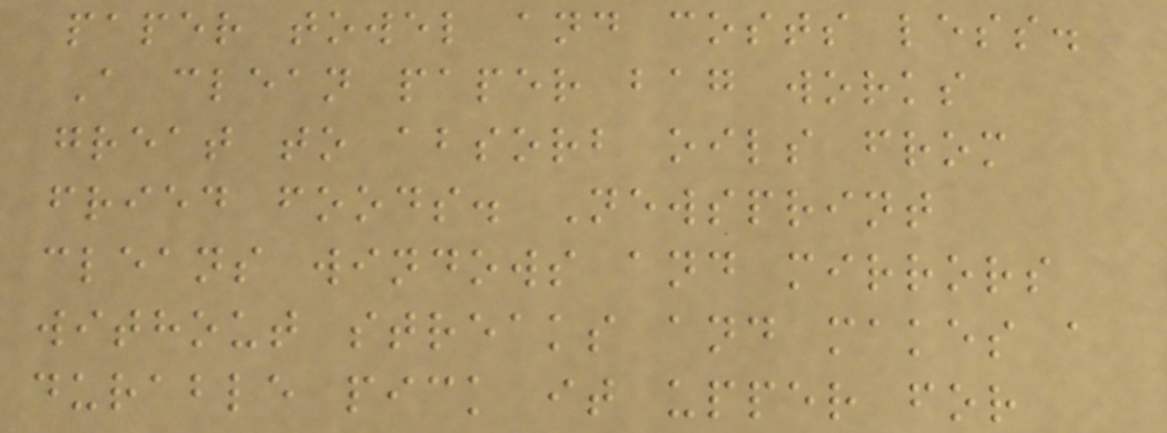paper towel and costs less.
A clean paper bag works
great to absorb oils from
fried foods. Newsprint
cleans windows and mirrors
without streaks and makes a
durable pick it upper for
